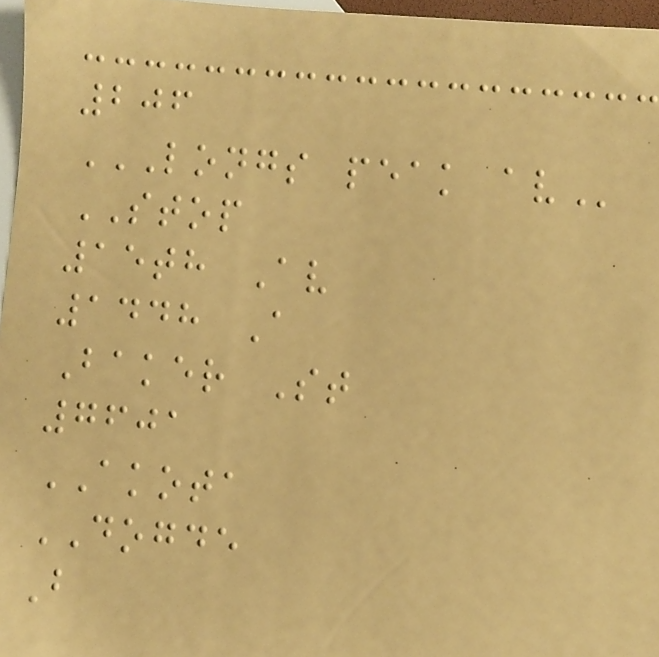206
LONGS PEAK AV
STOP
15th Av
1448 A
Baker St
7601
AKOTA
DOGDE
B
